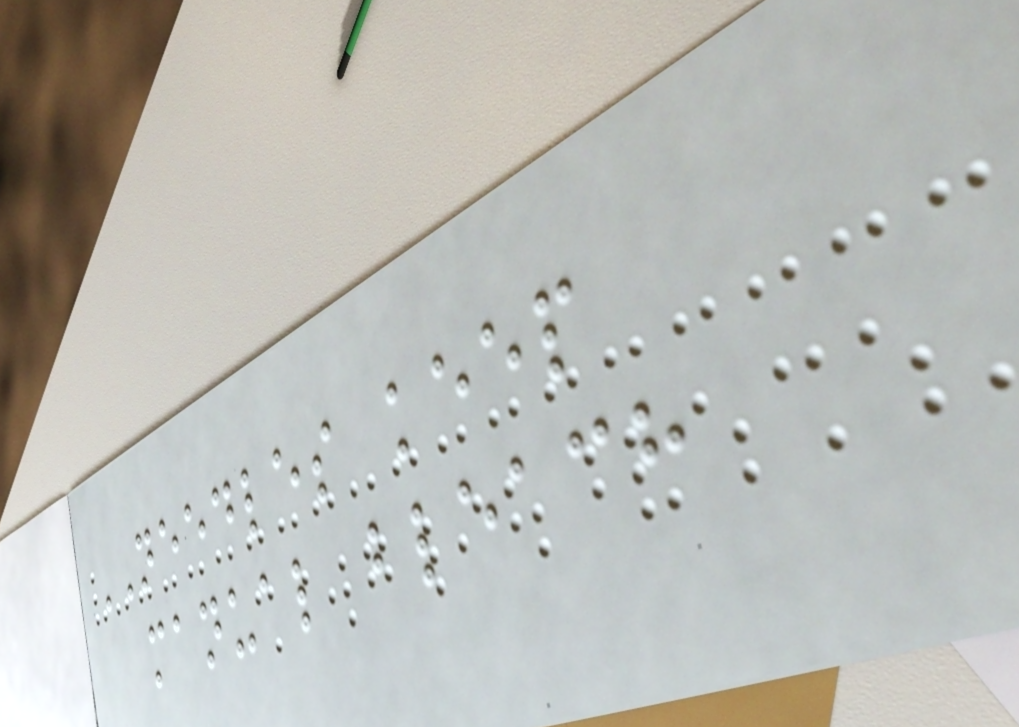NEEDLES keep
manual bleach
